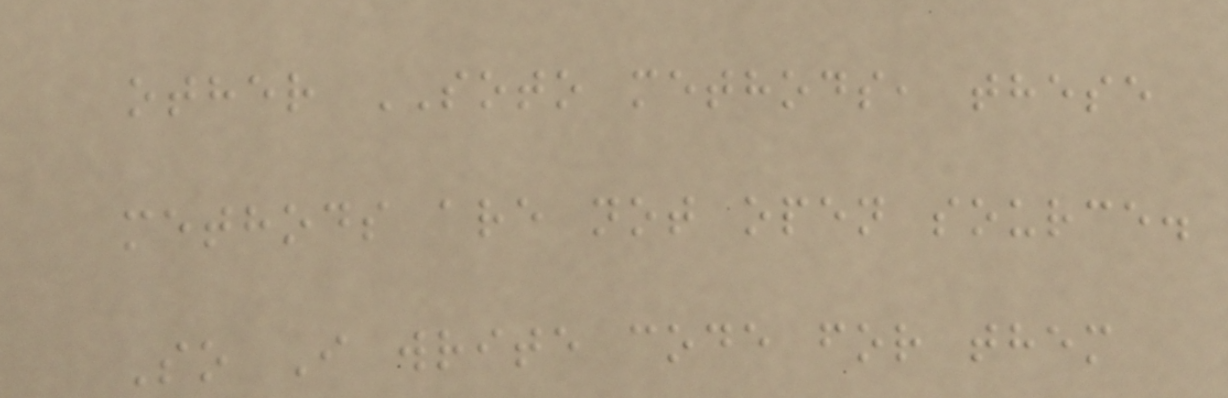other SOTO methods, these
methods are not open source.
So I write code for them
